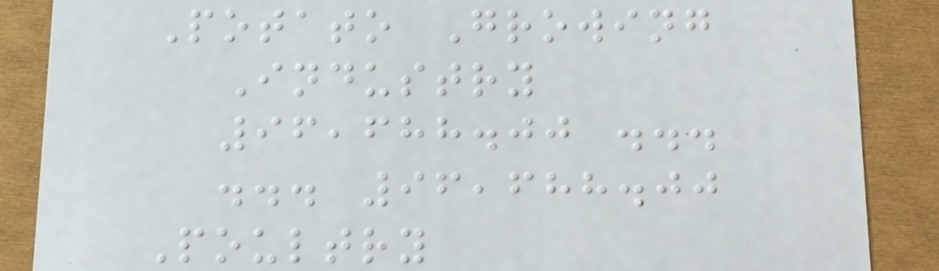Potato Growing
Industry
96,688.00 ...
... 96,688.00
Poultry
